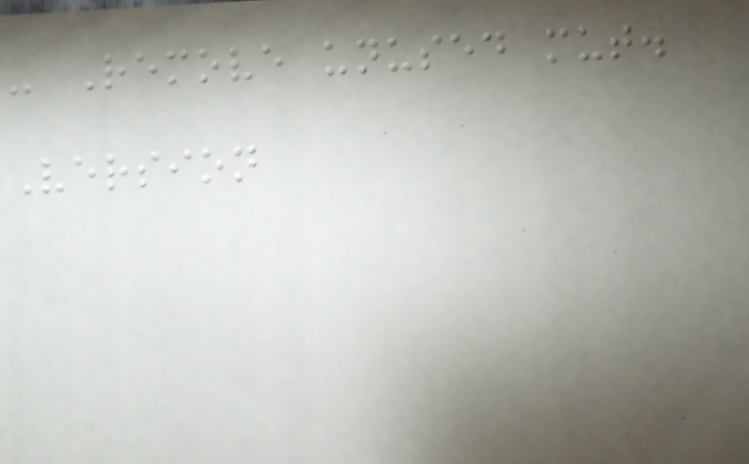- Remove unused mut.
Version
